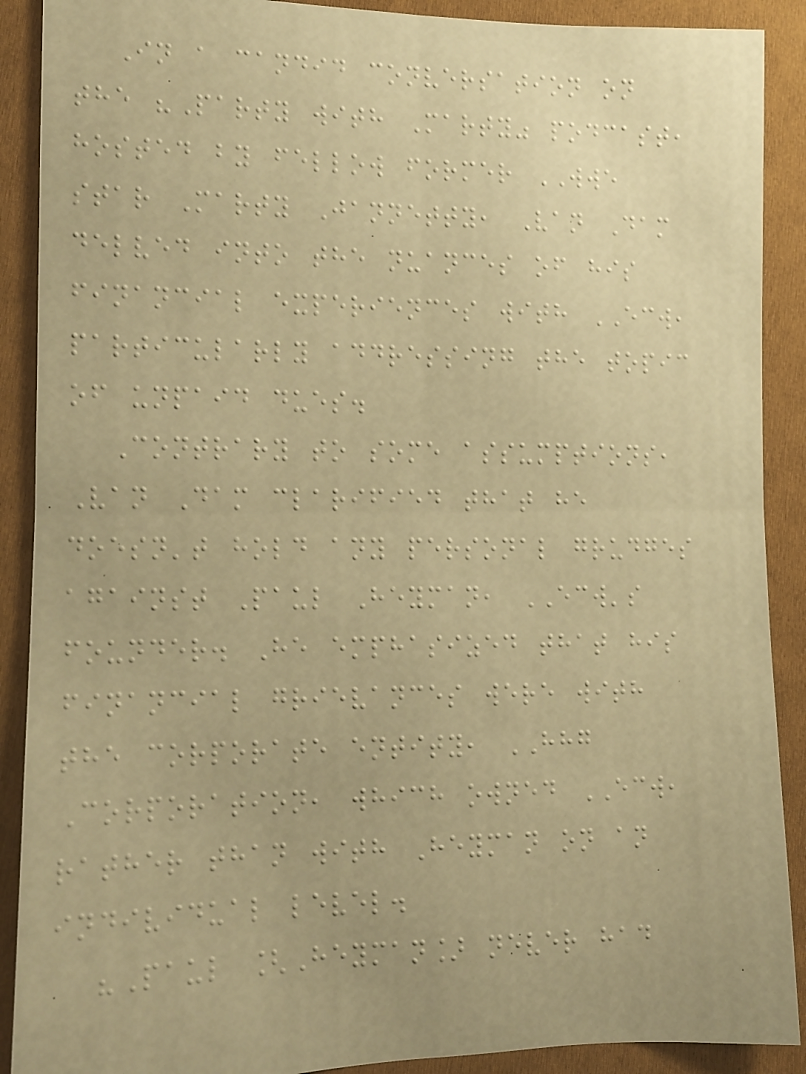In a candid conversation on
the "Party with Marty" podcast,
hosted by fellow former WWE
star Marty Jannetty, Van Dam
delved into the nuances of his
financial experiences with ECW,
particularly addressing the topic
of unpaid dues.
Contrary to some assumptions,
Van Dam clarified that he
doesn't hold any personal grudges
against Paul Heyman, ECW's
founder. He emphasized that his
financial grievances were with
the corporate entity, HHG
Corporation, which owned ECW,
rather than with Heyman on an
individual level.
"Paul [Heyman] never had
